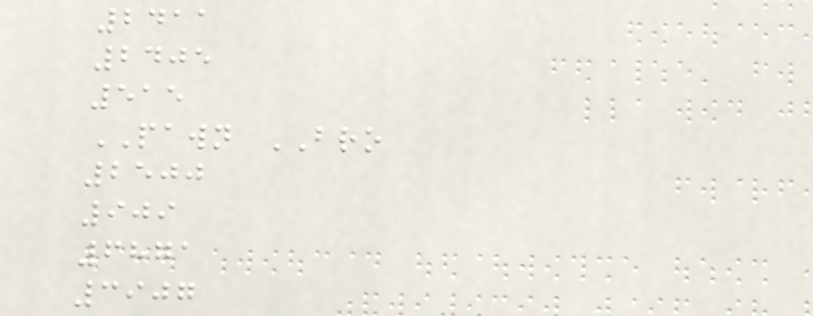2411
2405
515
PAWN BRO
2500
909
6871
3907
